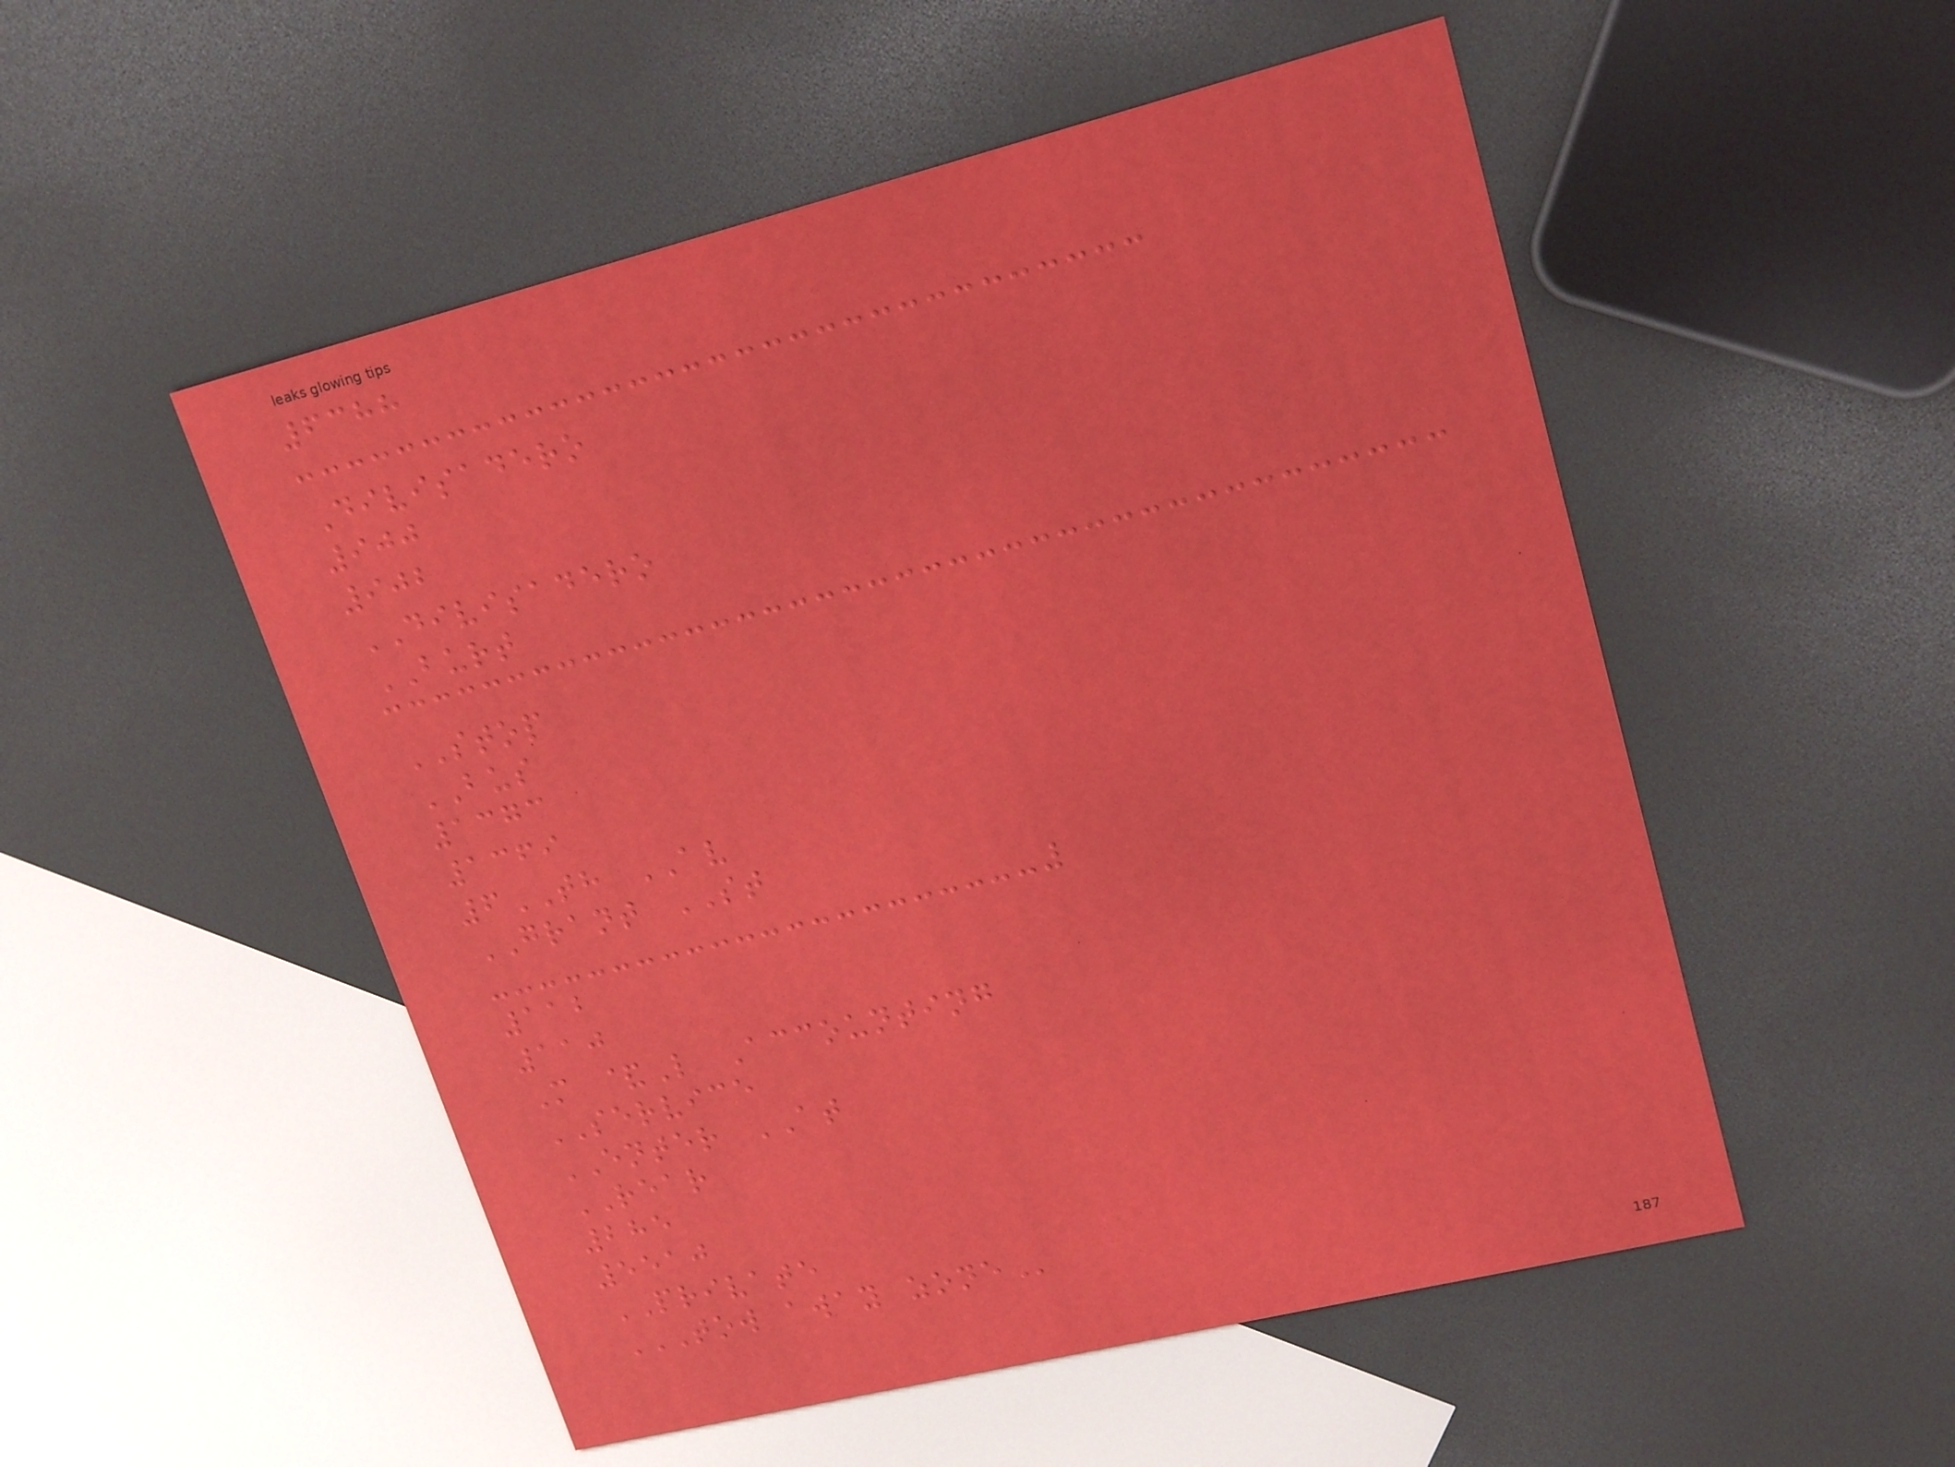6388
Divisadero
900
902
DIVISADERO
BURT
STOP
BUS
1373
1369
6TH AV
GRANT ST
112
110
M &L Accounting
SERVICE
ENTER AT
REAR
285
5510
PRIVATE
TOW AWAY ZONE
